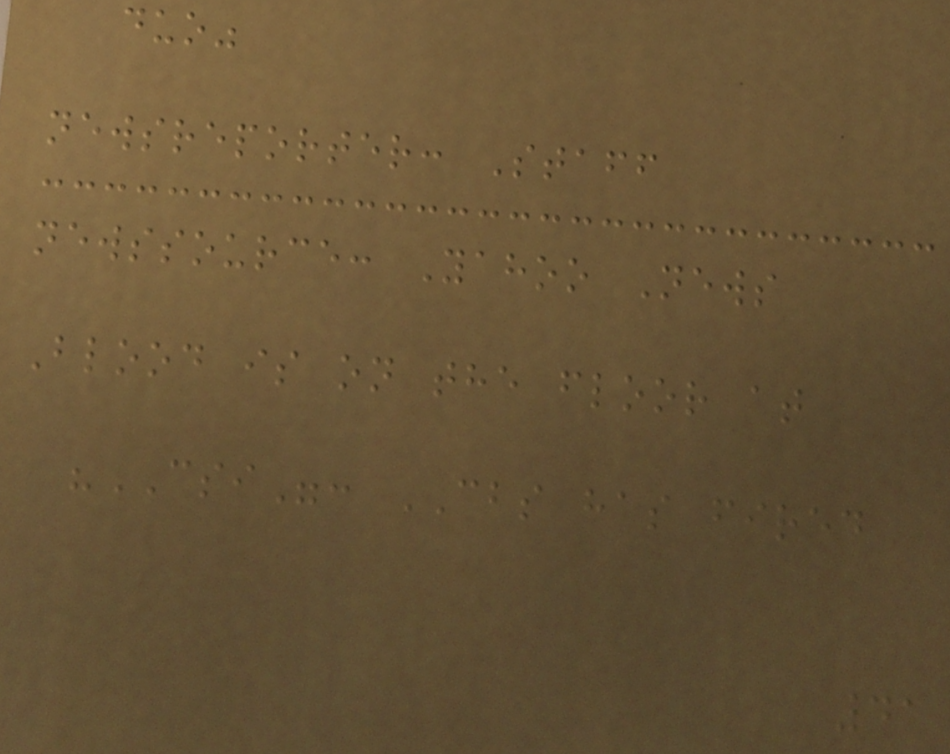duo"
newsreporter: Staff
newssource: Yahoo News
Blood is on the floor at
"CSI": CBS has fired
41
